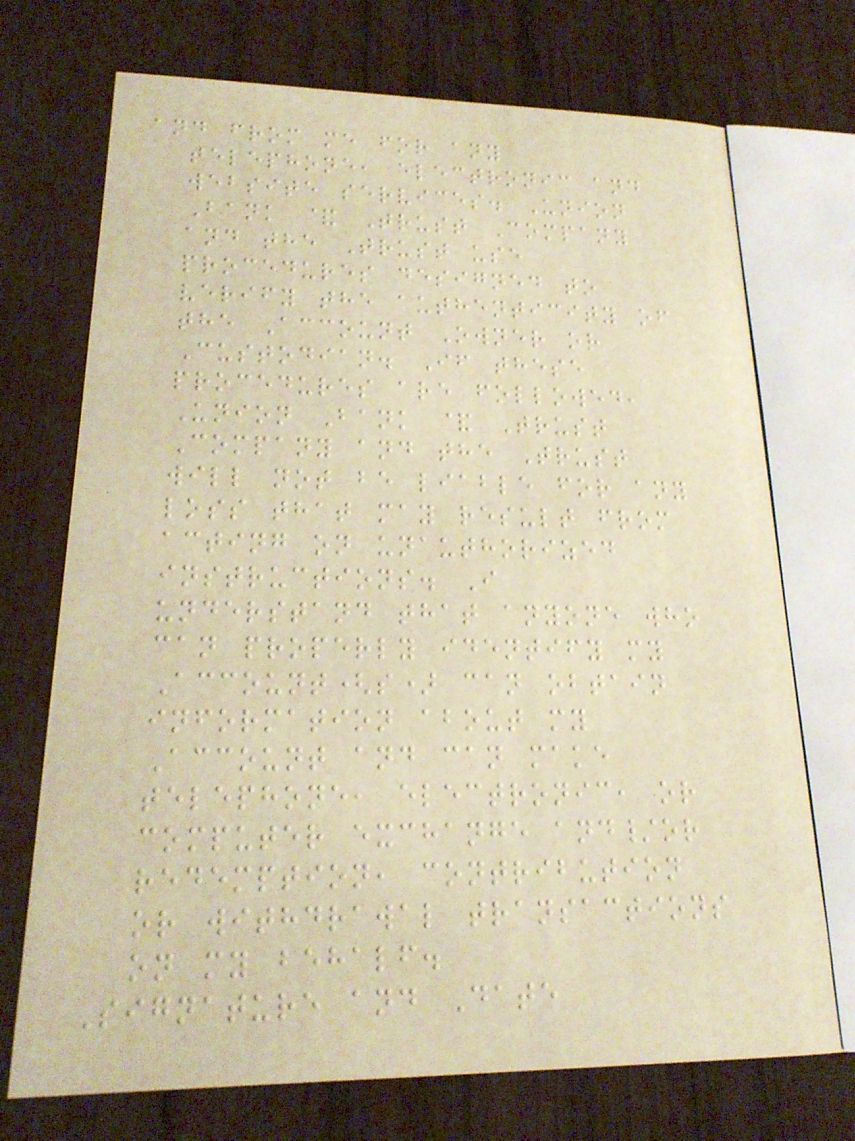and from me for any
telephone, electronic and
website services. Union
Bank & Trust Company
and the Trust use
procedures designed to
verify the authenticity of
the Account Owner or
Custodian. If these
procedures are followed,
Union Bank & Trust
Company and the Trust
will not be liable for any
loss that may result from
acting on unauthorized
instructions. I
understand that anyone who
can properly identify my
Account(s) can obtain
information about my
Account and can make
telephone, electronic, or
computer exchange and/or
redemption, contribution
or withdrawal transactions
on my behalf.
Signature and Date
